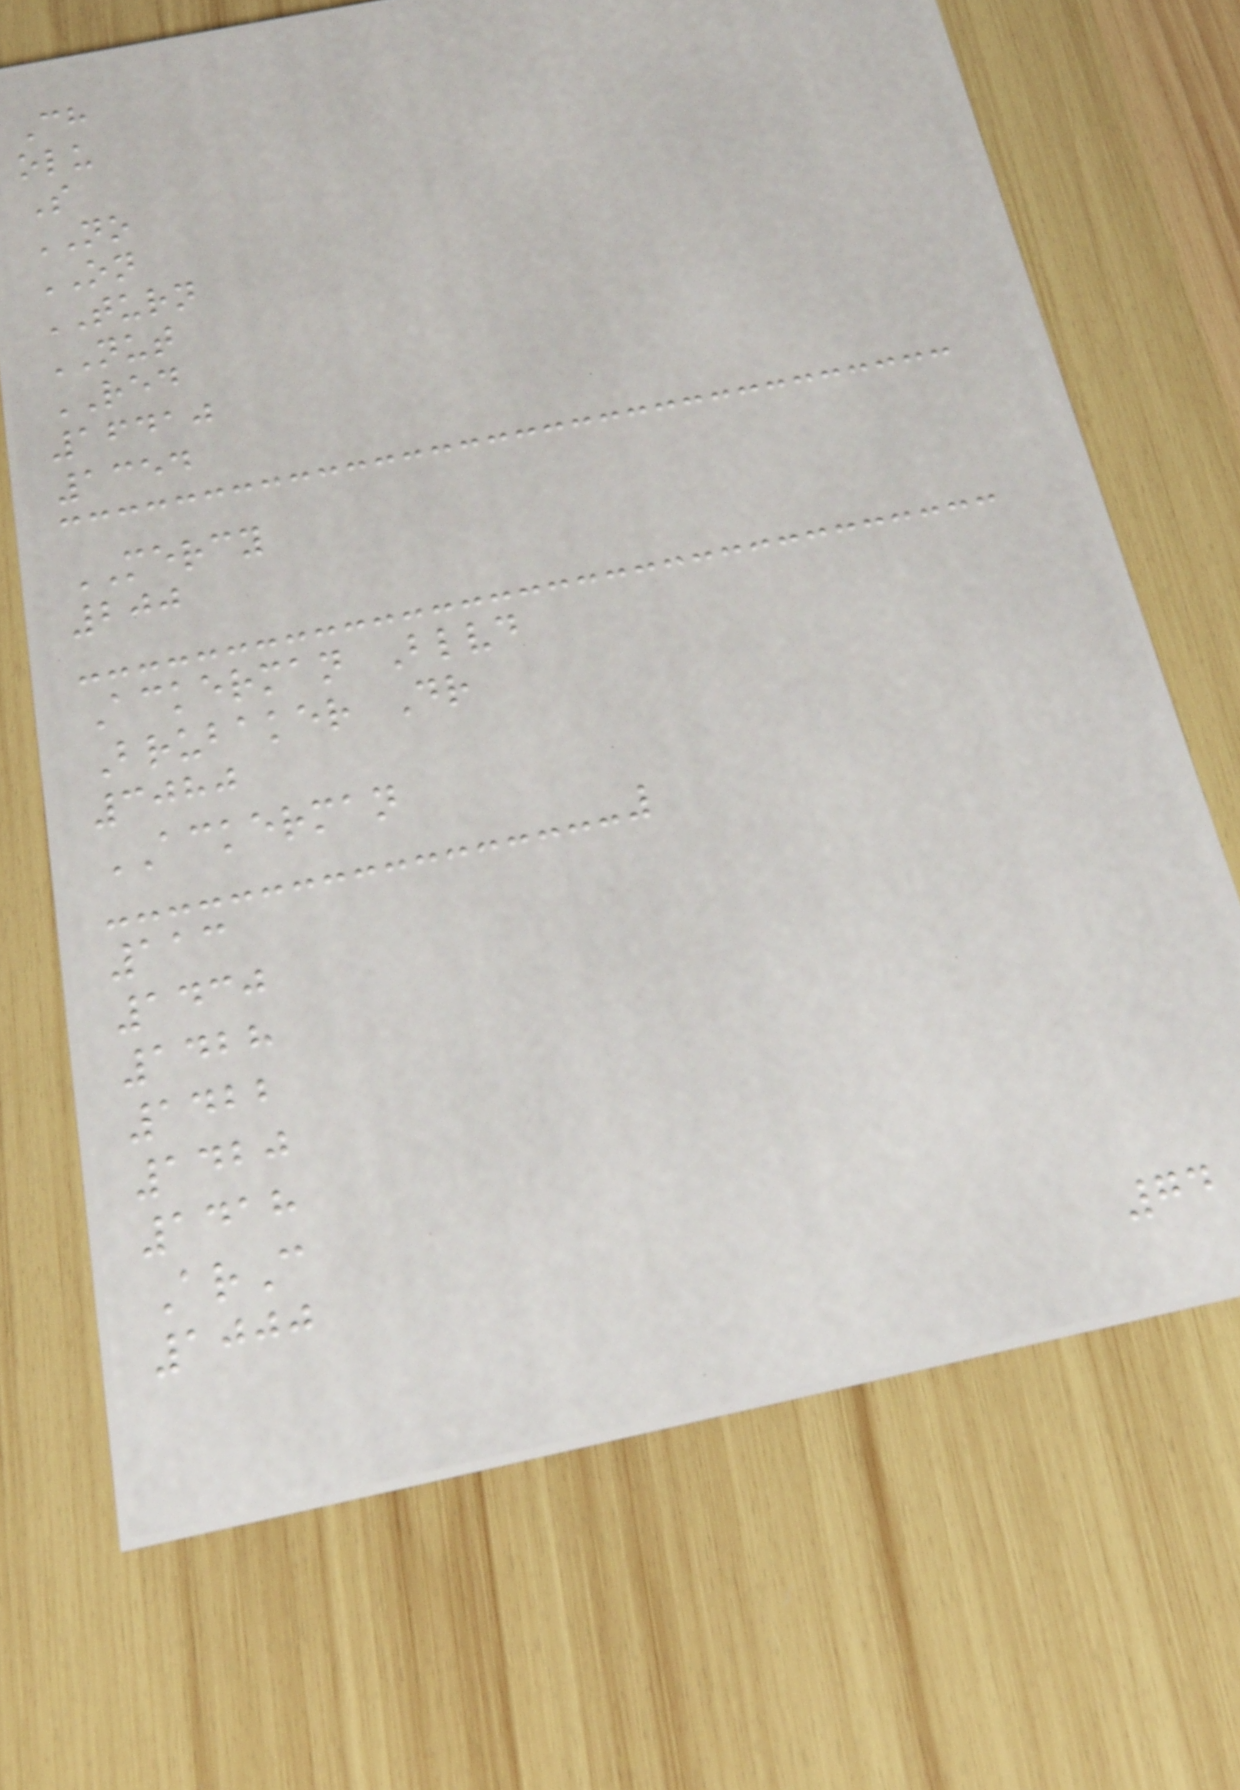Ch
olu
S
NO
ON
TURN
NUT
RED
16410
1354
MERCY
200
Ackerman Blvd
Brubaker Dr
3080
ACKERMAN
113
1430
1428
1422
1420
1418
ArC
1000
74
